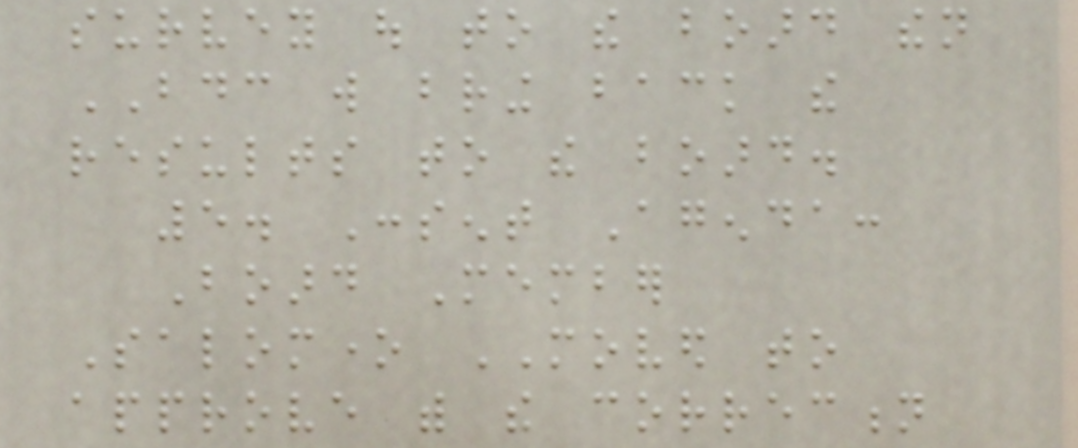survey out to the board then
BDC will bring back the
results to the board.
5. Consent Agenda:
Board Member
Salomone MOVED to
approve with the correction
